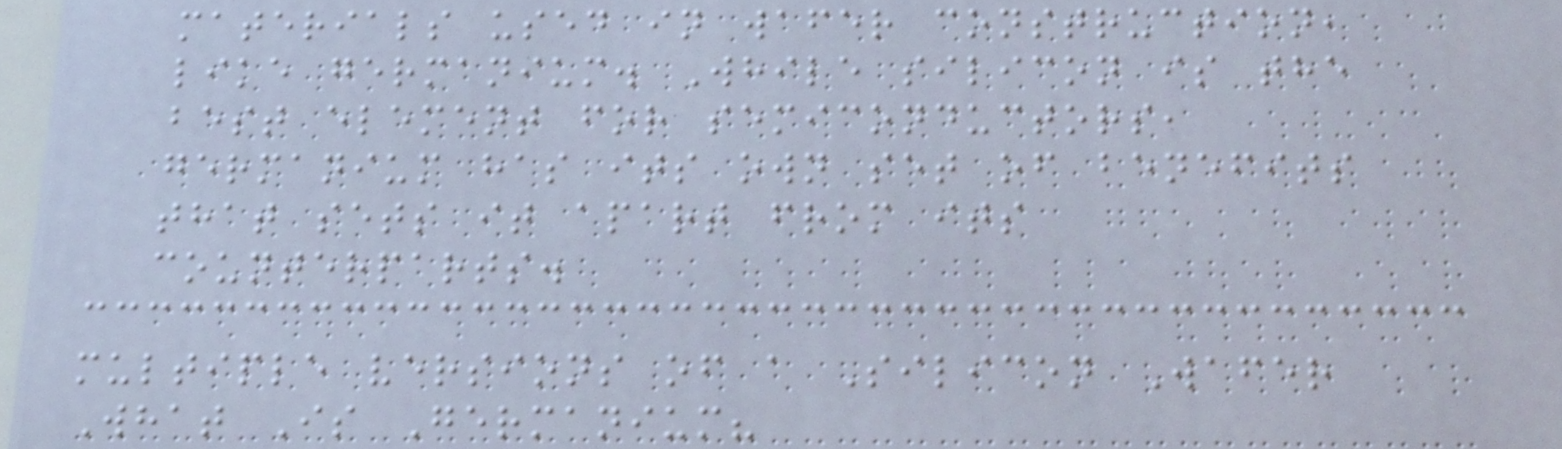materials used in wafer construction,
like germanium. While silicon is the
best element for semiconductors,
germanium has its own set of benefits
that sets it apart from its
counterparts.
multiple versions of a Silicon Wafer
What Is Germanium?
